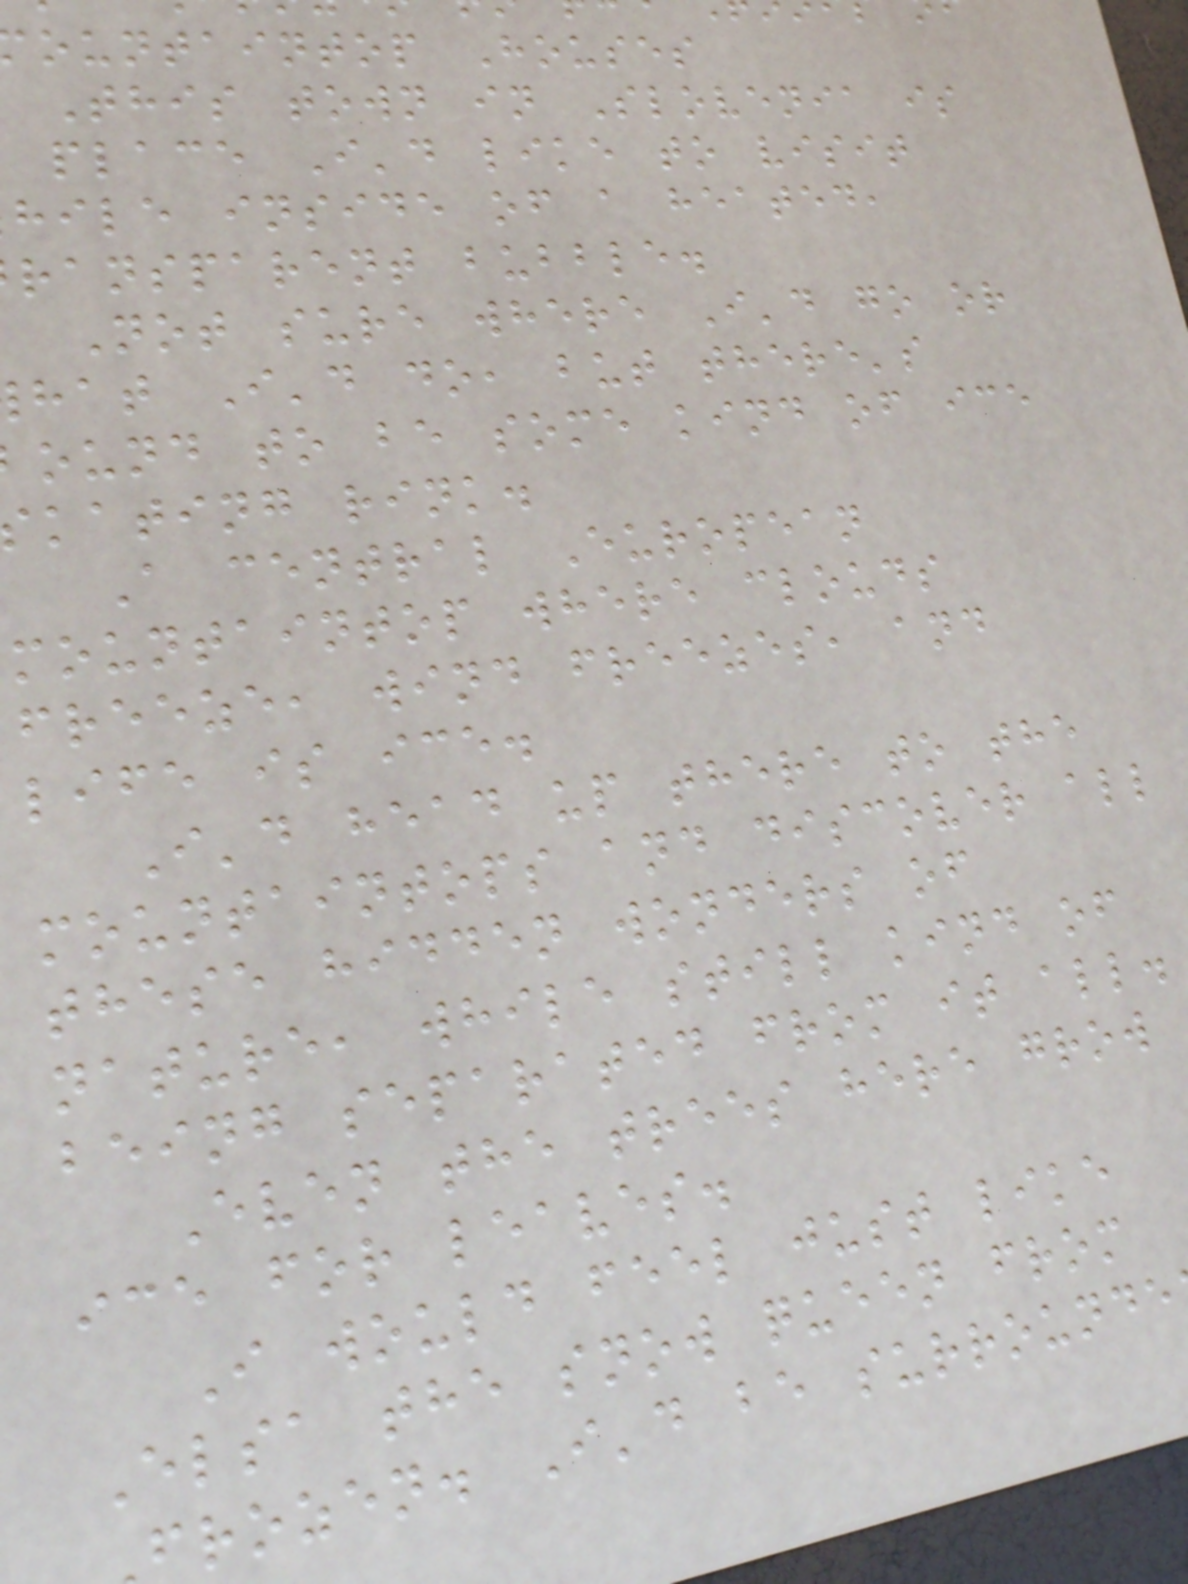ountaintop Houses
This town in Slovenia is
place I'd like to visit
hile inside of a heated,
ransparent bubble.
Not sure where I'd go or
hat I'd do, but there's
ound to be some kind of ice
kating rink.
A central European
mountaintop where clouds
freeze, wind freezes, and
life is ice.
I'd head up there to the
mountaintops and discover all
these hidden wonders of
nature, while still kind of
being separated from it all.
Even the trees here grow
ice for leaves.
I would feel just like
Elsa the snow queen from
frozen. I'd be surrounde
